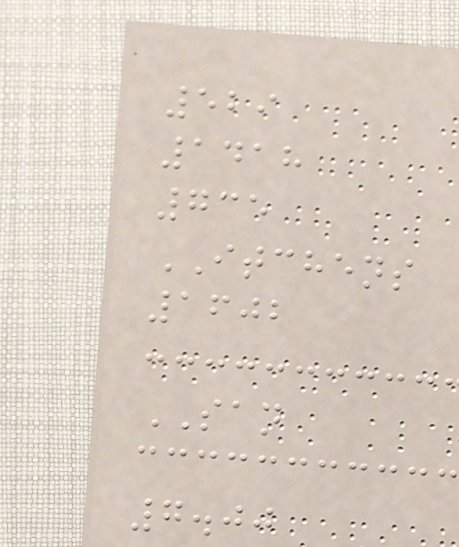529
1418
735
ITCHENS
1602
SAN
7.00
